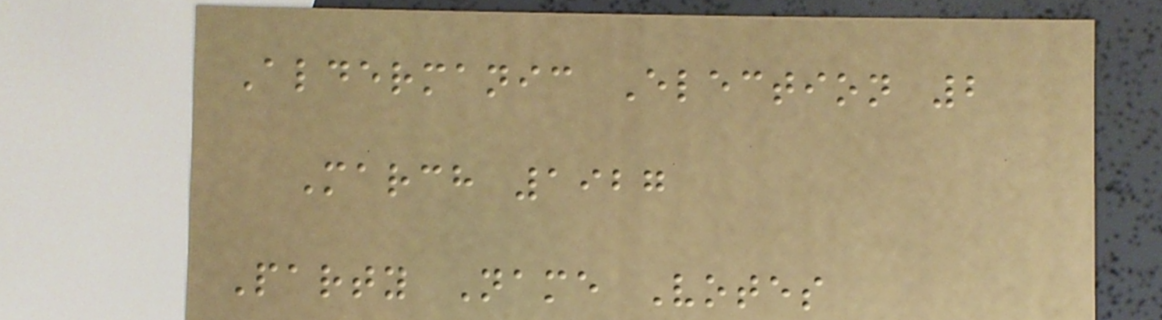Aldermanic Election 2
March 1927
Party Name Votes
